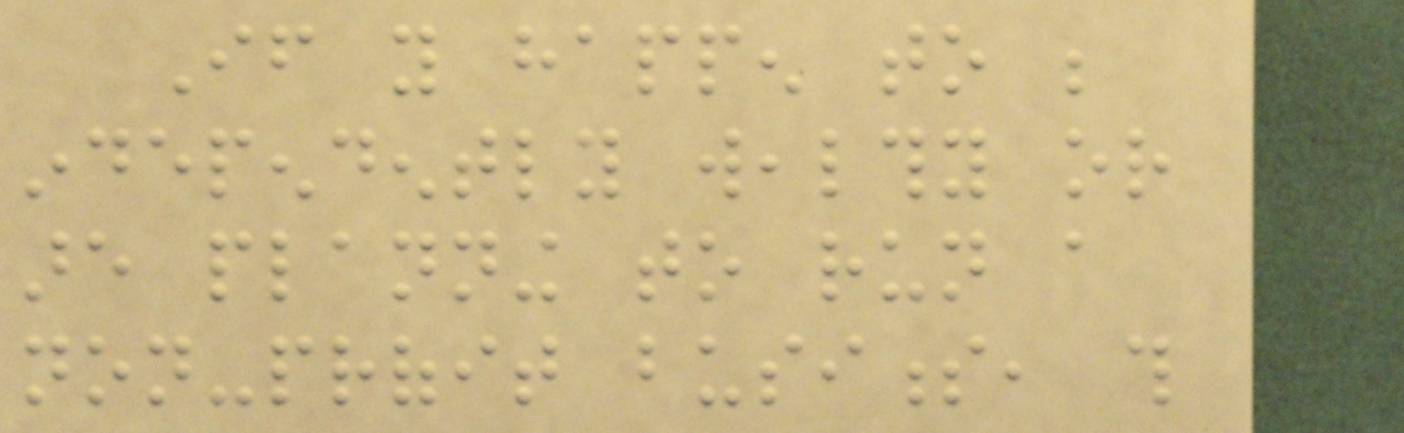If you happen to be
independently wealthy or
are planning to run a
non-profit business, this
